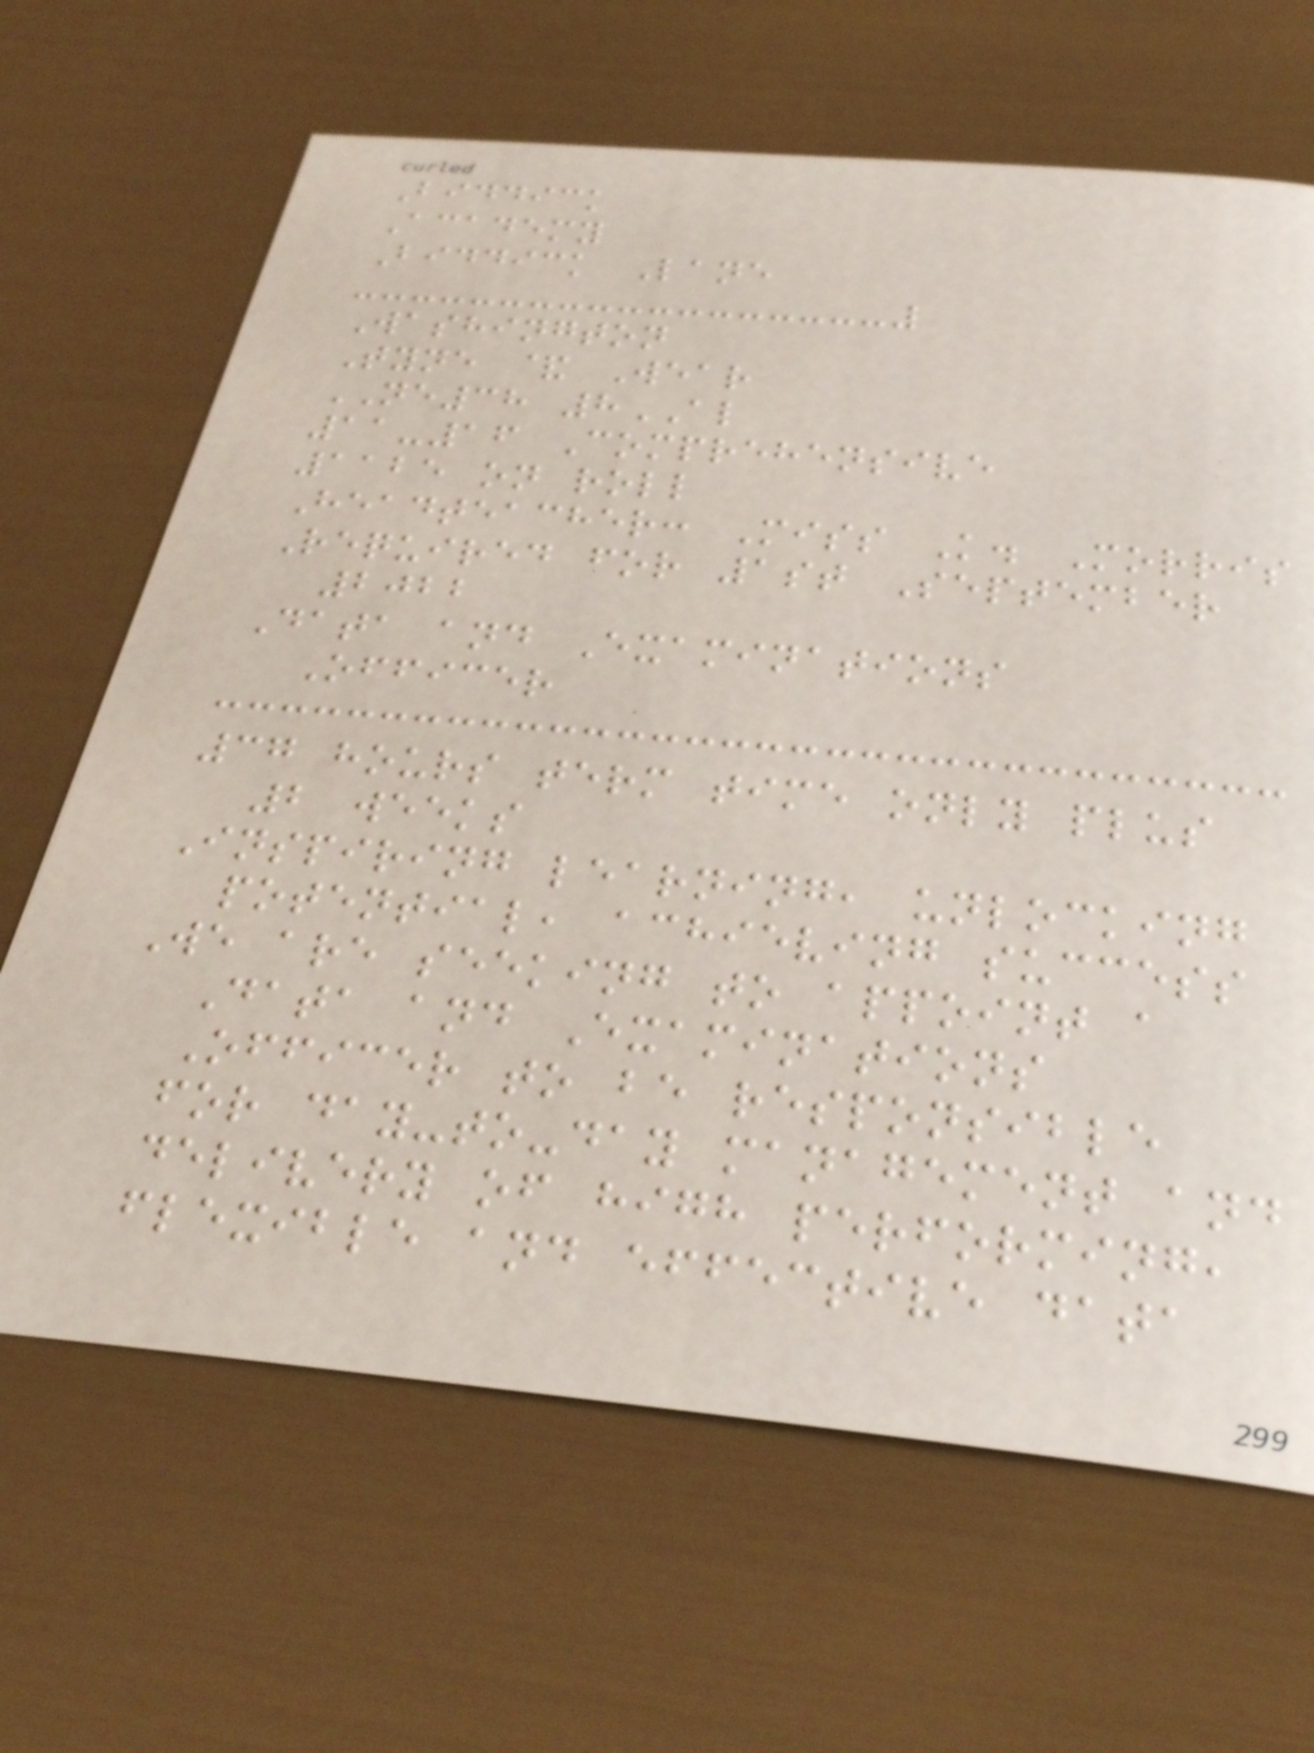Biddick
Academy
Biddick Lane
Washington
Tyne & Wear
NE38 8AL
11-16 Comprehensive
1125 on roll
Headteacher: Miss K. Morris
Required for 1st September
2022
Data and Examinations
Officer
37 hours term time only plus
2 weeks
Inspiring learning, unlocking
potential, achieving success
We are seeking to appoint a
Data and Examinations
Officer to be responsible
for day-to-day management and
delivery of high performing,
flexible and effective data
